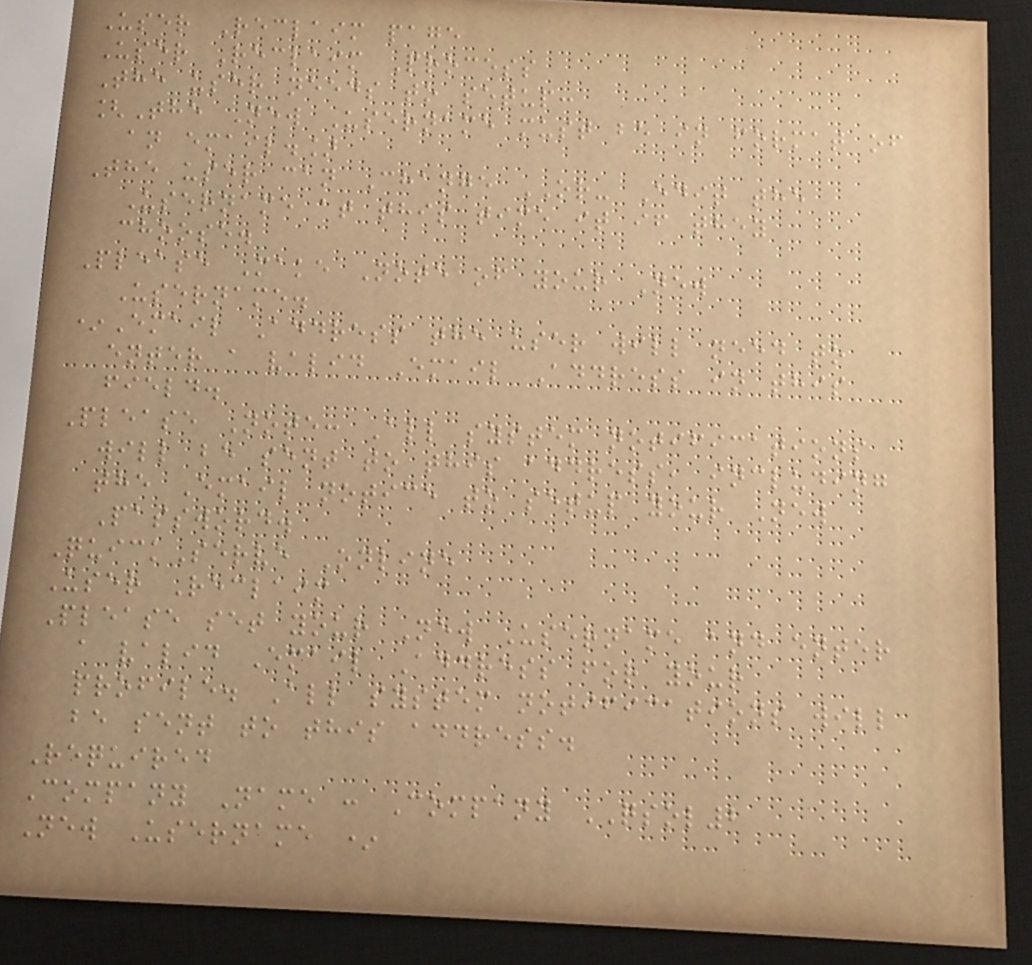User Reclaim page
User Reclaim Process
The user needs to setup:
[The New Username must be in format of
an email.]
The user can Change OR- Edit the
Username at this time it if they
choose.
Please Make Note of your New
Username.
*Email Address the user will need to
enter a valid Email Address in this
field.
Please Note: All system notifications
will be sent to this address, including
the Email notice to setup your New
Password.
QuickServe Online
User Reclaim
Please set your New Username and enter
a valid Email Address for your
profile. All system notifications will
be sent to this address.
Required
Company Name : Company QSOL2
New Username *
